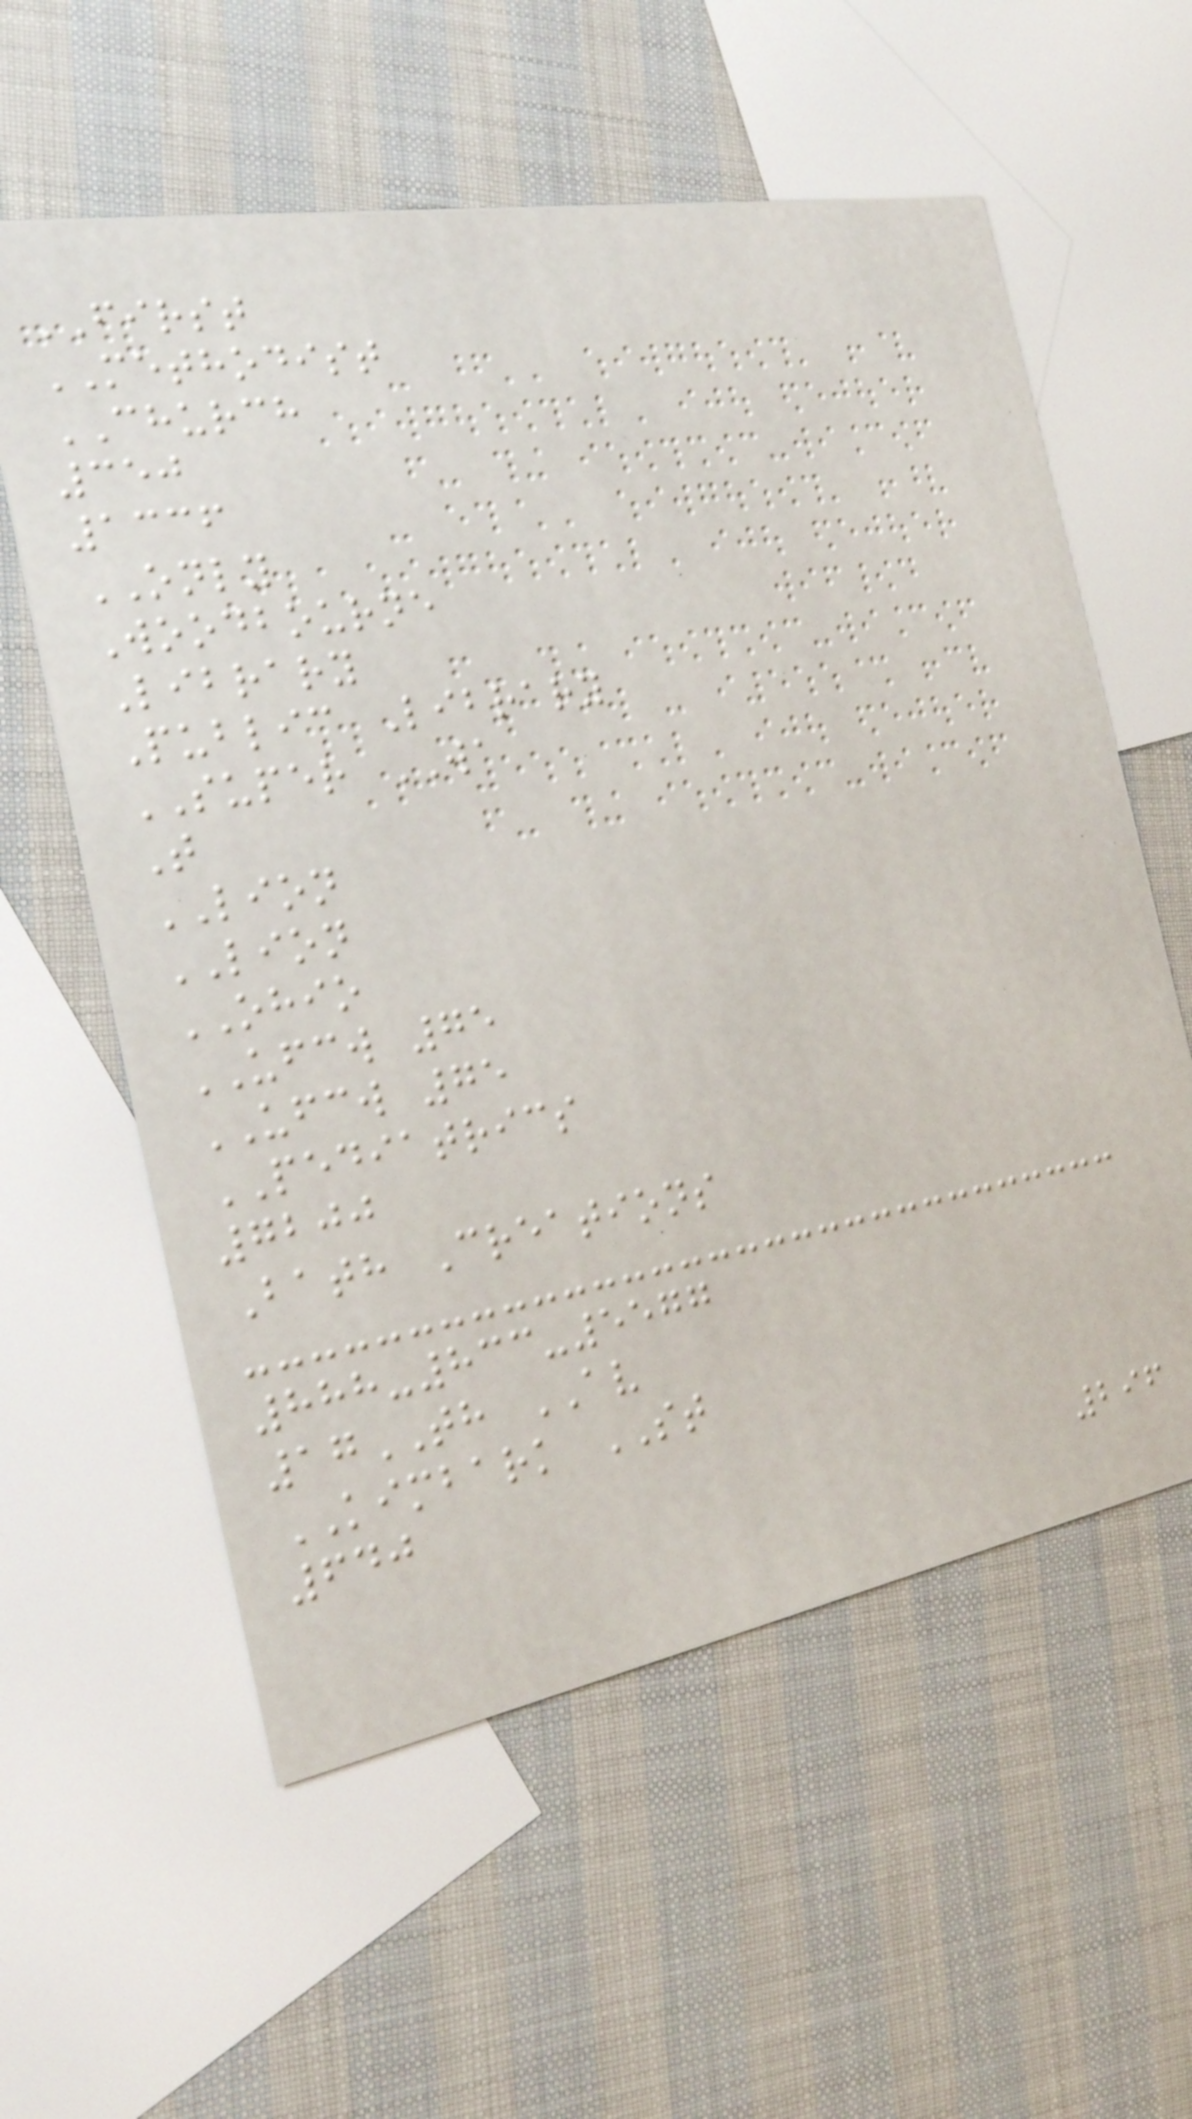FIRST
METHODIST
CHURCH
350
1336
ONLY
Woodbourne
Library
Public Library
SUPER WA
T
LION
LION
OHIO
UFCW 75
UFCW 75
PEDIATRICS
7200
Bath Creations
888-833-5577
17TH AV
KIMBARK ST
640
296
